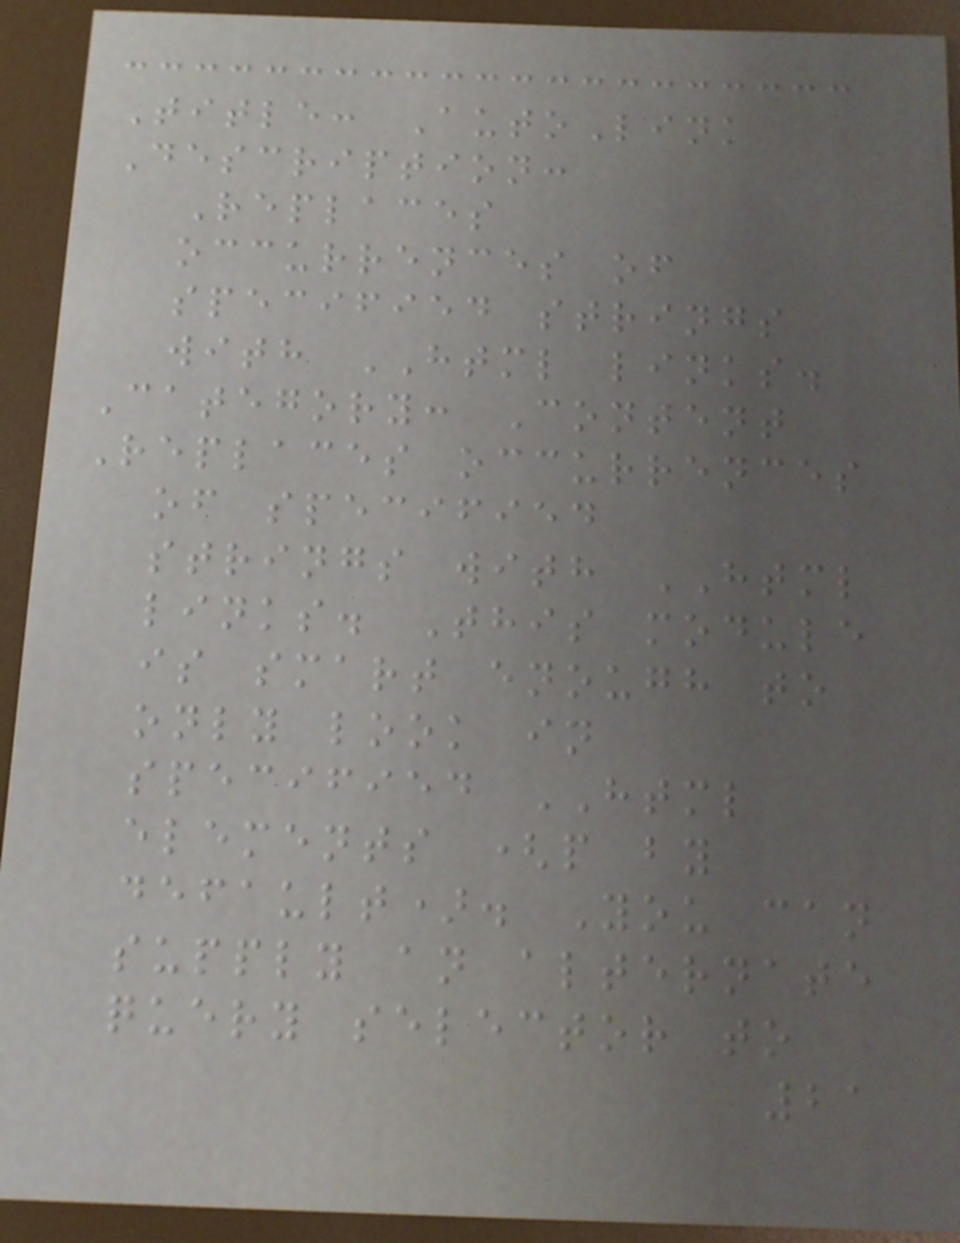Title: AutoLink
Description:
Replaces
occurrences of
specified strings
with HTML links.
Category: Content
Replaces occurrences
of specified
strings with HTML
links. This module
is smart enough to
only look in
specified HTML
elements (p by
default). You can
supply an alternate
query selector to
21
